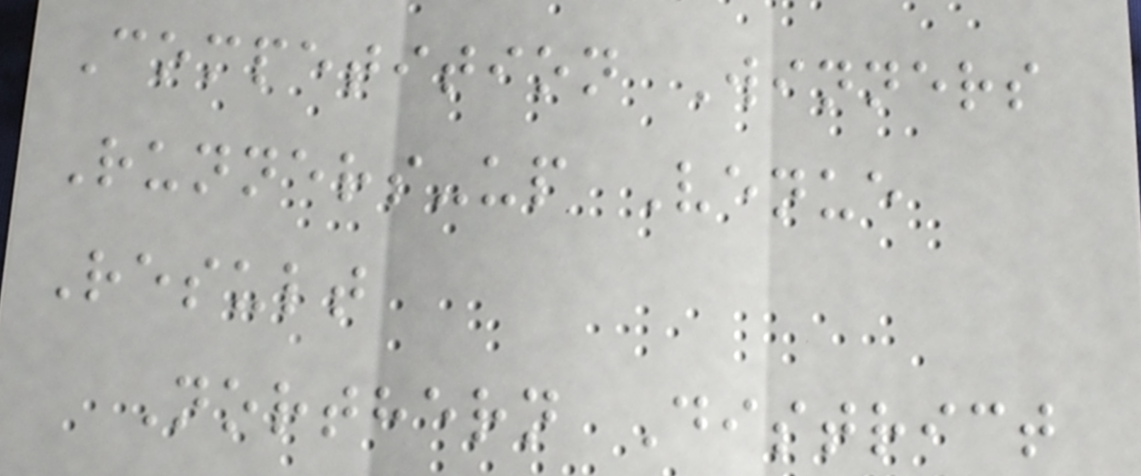Competition Winners
Runners-up Venue
Result
Northern District
